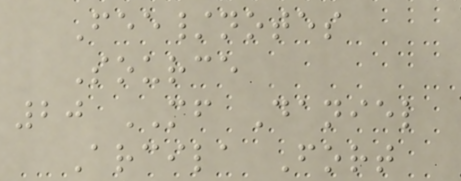Fee/notes
Source
20 MF Daniel
Arcila Fort
